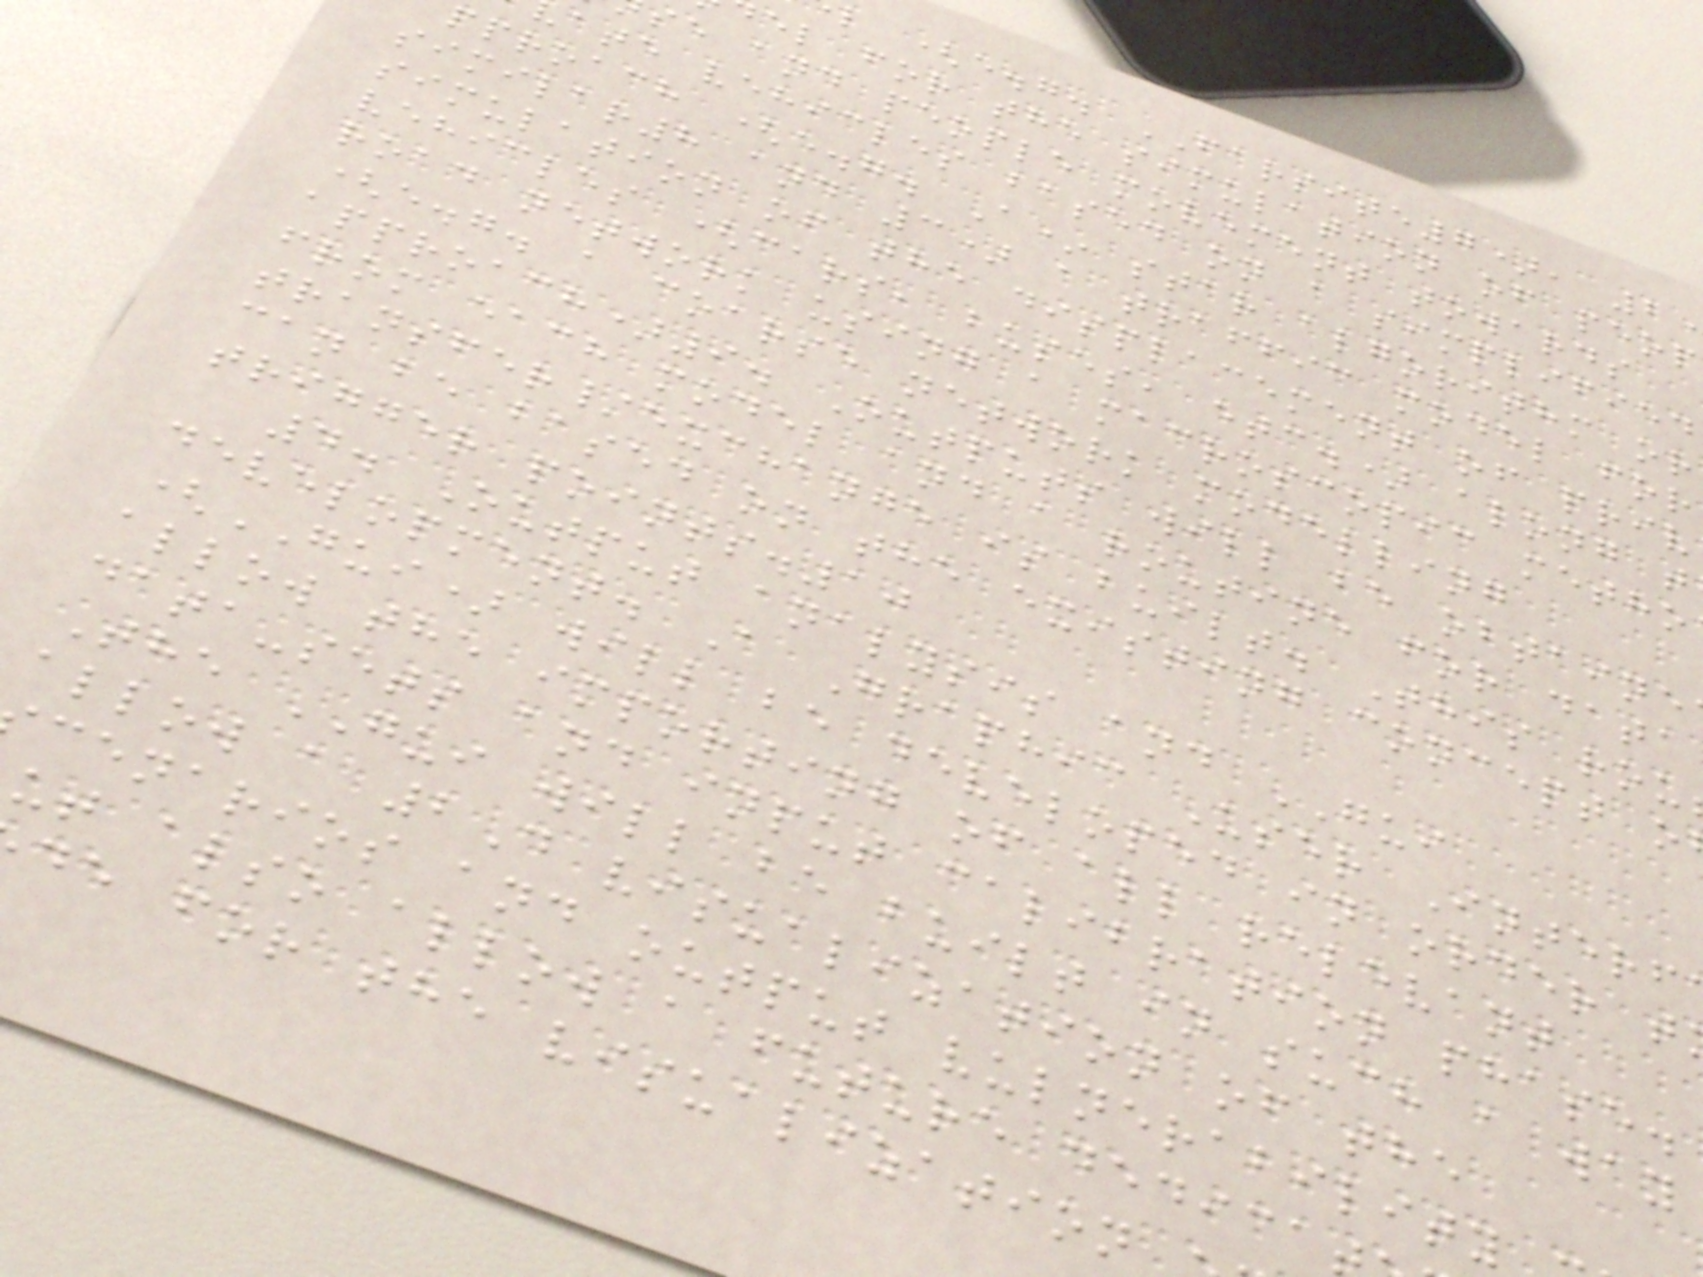l (e.g. FARSITE7), 2
el for the simulation of peop
se and people movement towards
ate vehicles based on a simplified
pproach (e.g. A* star algorithm or
similar8 and 3) a traffic model for
simulation of the displacement of priv
vehicles (cars, buses, etc.) along t
road network using a macroscopic metho
(e.g. a coarse network modelling
approach)9. Outputs will be obtaine
from each model and a routine for data
transfer/exchange is built. This rou
can be based on the existing concept o
trigger points.10
4. Output analysis and GUI
development. A Graphic User Interf
(GUI) will be developed in order t
allow the importing of all relevant
data-sets and input calibration phase.
The GUI will be built in such a way
allow a 2D visualization of the
cenarios and output vulnerability
ut also allow a future dedica
de for the visualization
